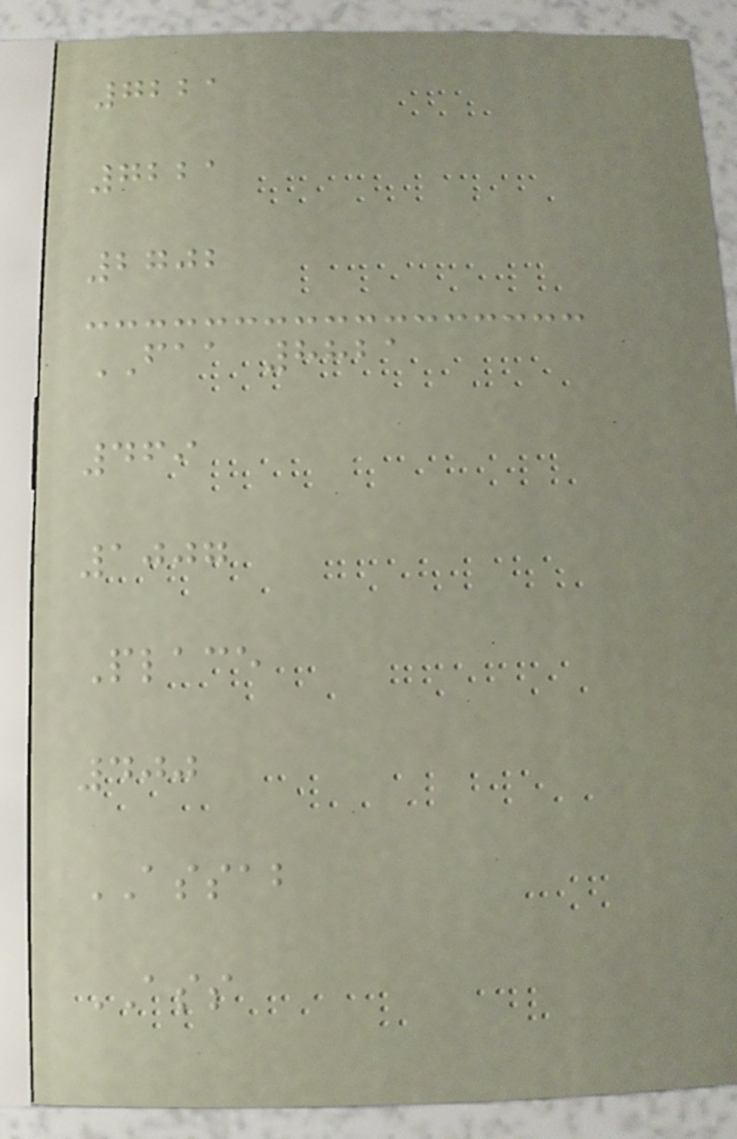7221
7221
2702
FAA 8821
469
1007
Place
400
ASSAB
ASS
